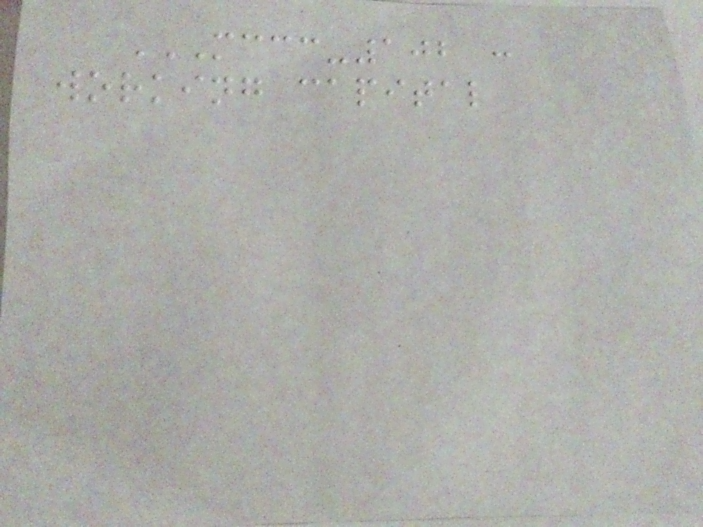MCCC-102 :
WORKING CAPITAL
